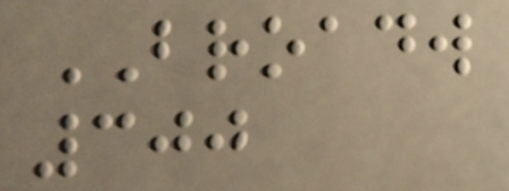BROADW
300
